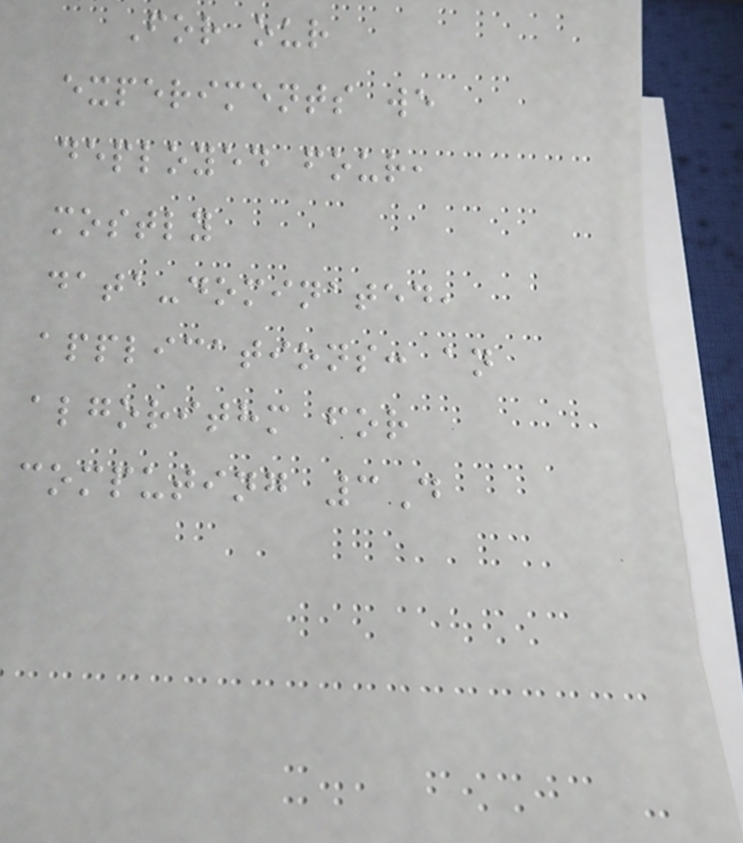For our
experiments we
deployed four,
mostly
data-dominated,
applications: an
algorithm for
computing 3D
